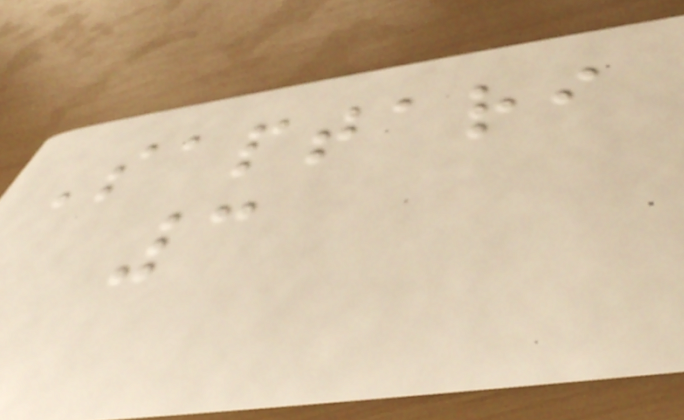Saptari
3
